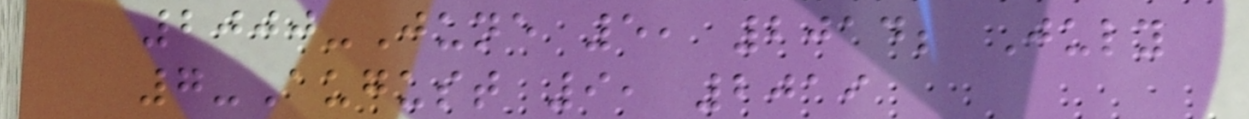2000-June 5, 2014; July
7-August 9, 2019
